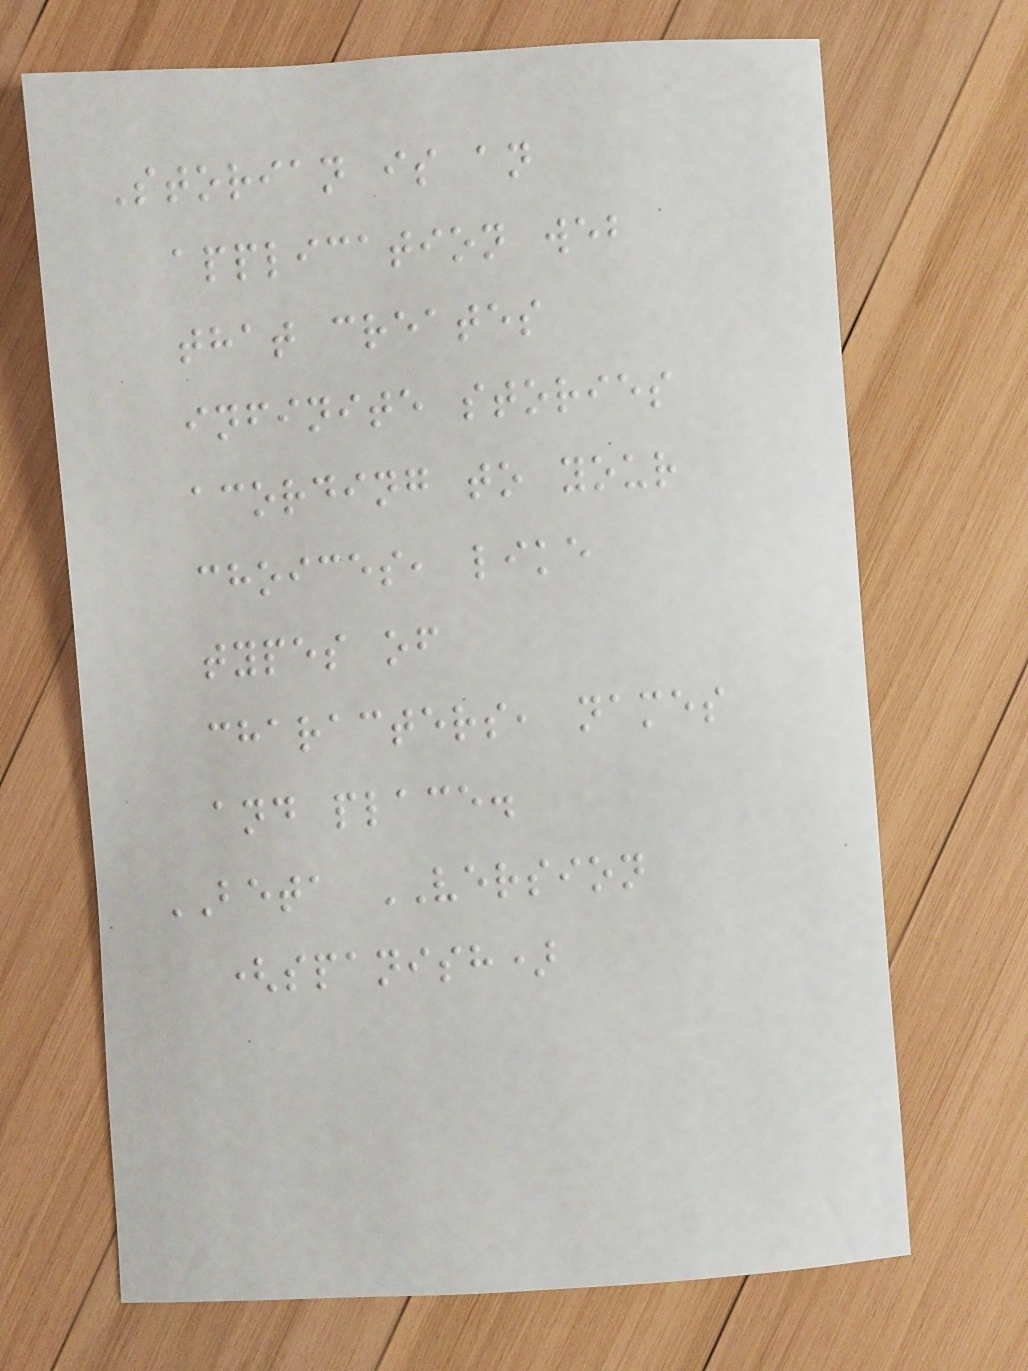Storian is an
application web
that creates
infinite stories
acording to your
choices, like
types of
characters, names
and place.
BETA VERSION
(spanish)
